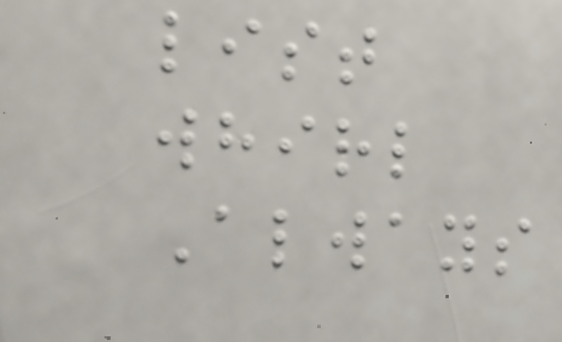list
whirl
Always
